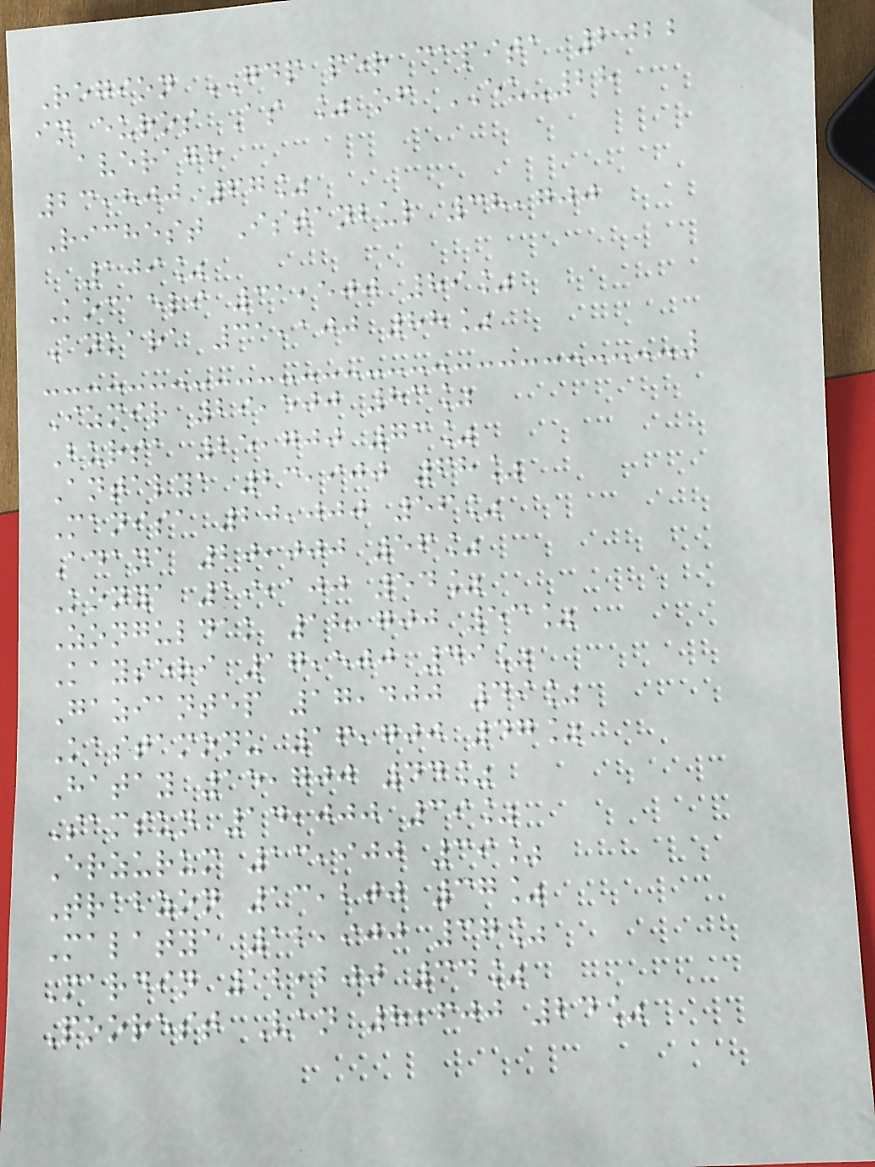Region GDP per capita 2022
in euros As % of EU-28
average
23,800 67%
Richest Istanbul 38,700
109%
Kocaeli 31,500 89%
Ankara 31,100 88%
Izmir 29,500 83%
Bursa 25,700 73%
Antalya 23,900 68%
Manisa 20,000 56%
Adana 20,000 56%
Konya 19,100 54%
Zonguldak 18,700 53%
Kayseri 17,500 49%
Gaziantep 17,400 49%
Kastamonu 16,700 47%
Hatay 15,700 44%
Samsun 14,000 39%
Erzurum 13,900 39%
Trabzon 13,200 37%
Malatya 12,900 37%
Mardin 12,200 34%
Poorest Van 8,600 24%
